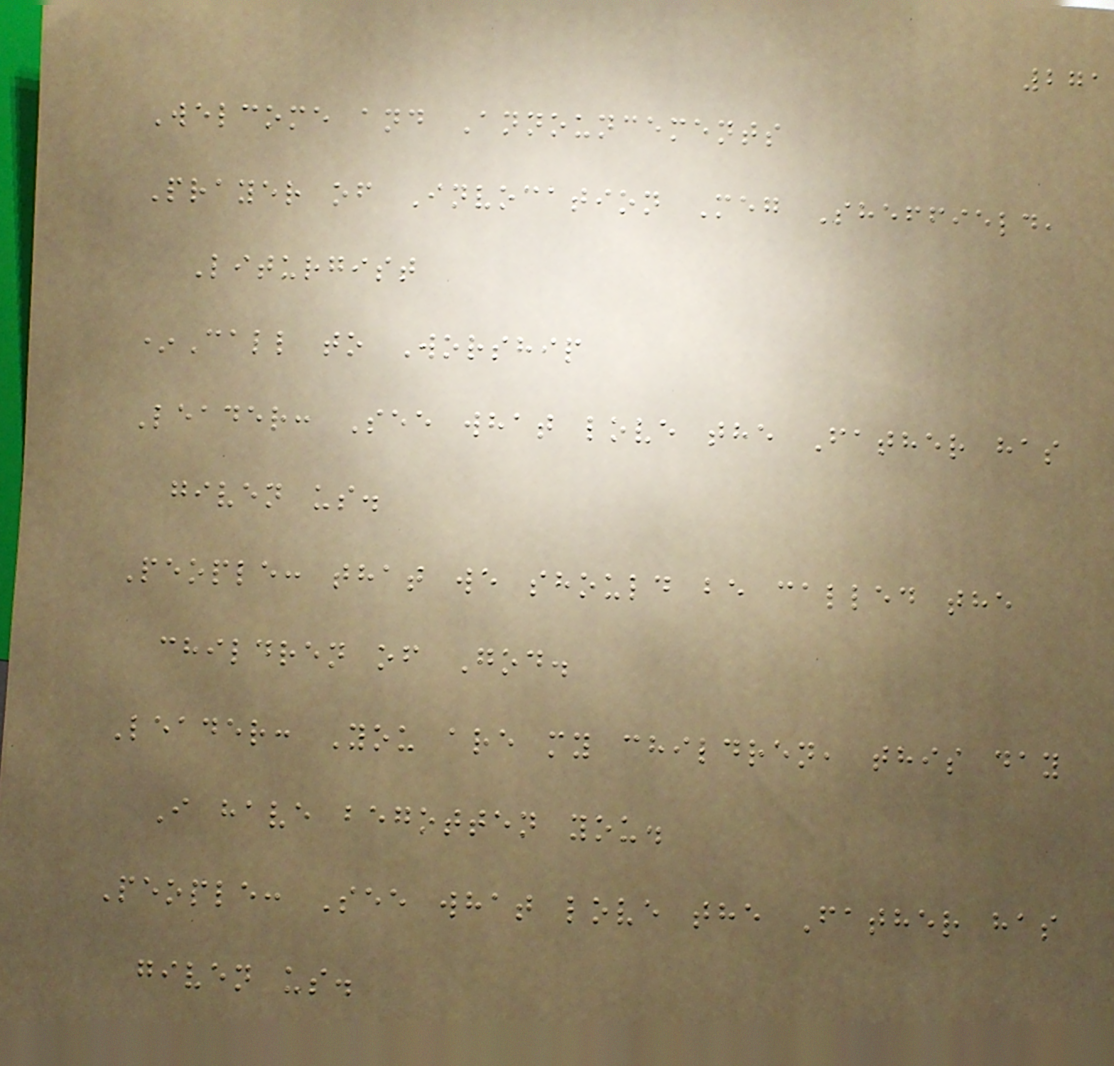271
Welcome and Announcements
Prayer of Invocation Meg Sheffield,
Liturgist
*Call to Worship
Leader: See what love the Father has
given us.
People: that we should be called the
children of God.
Leader: You are my children, this day
I have begotten you.
People: See what love the Father has
given us.
